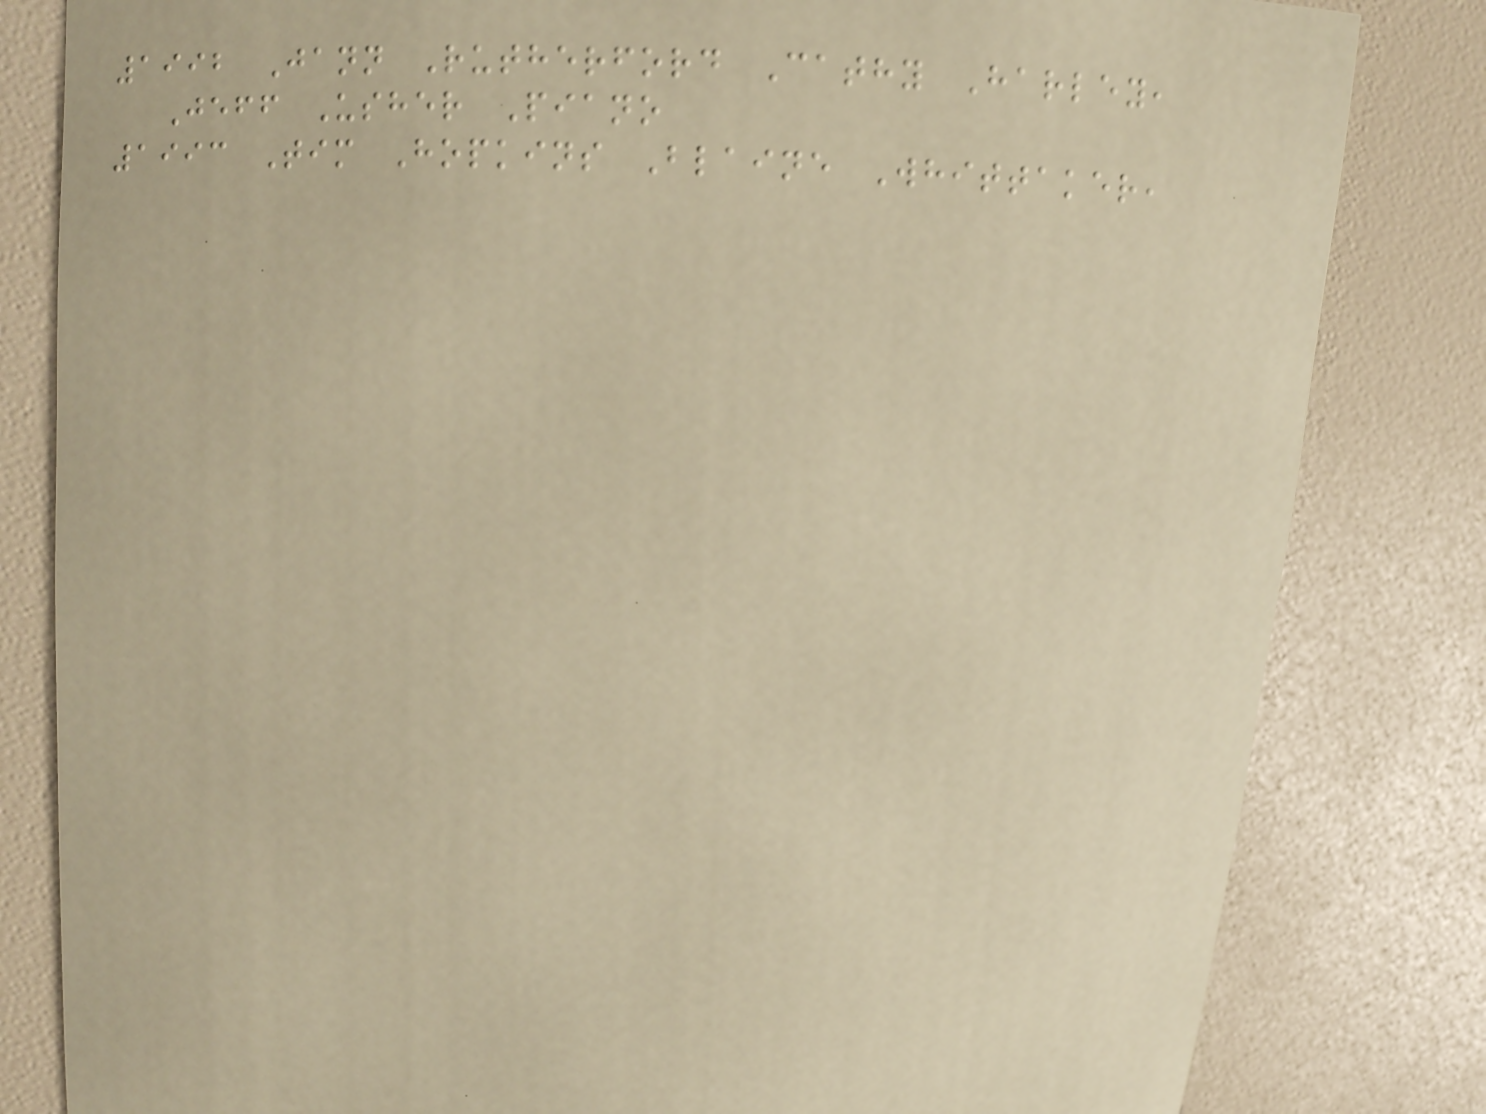1992 Jann Rutherford Cathy Harley,
Jeff Usher Piano
1993 Tim Hopkins Blaine Whittaker,
